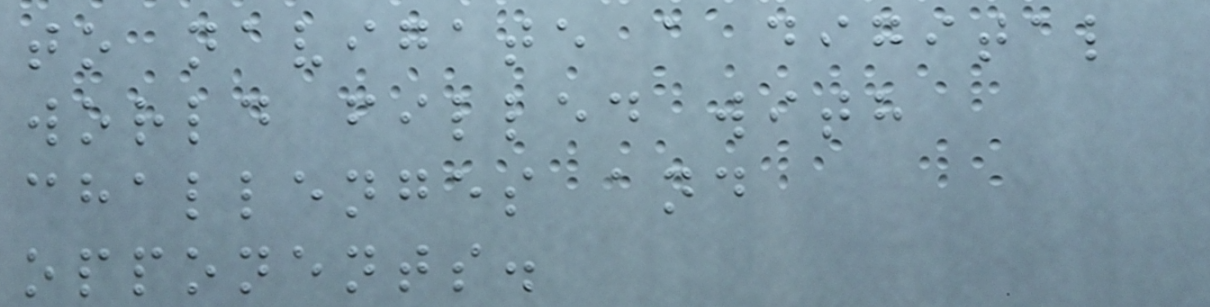to navigate a digital
world filled with
challenges and
opponents.
